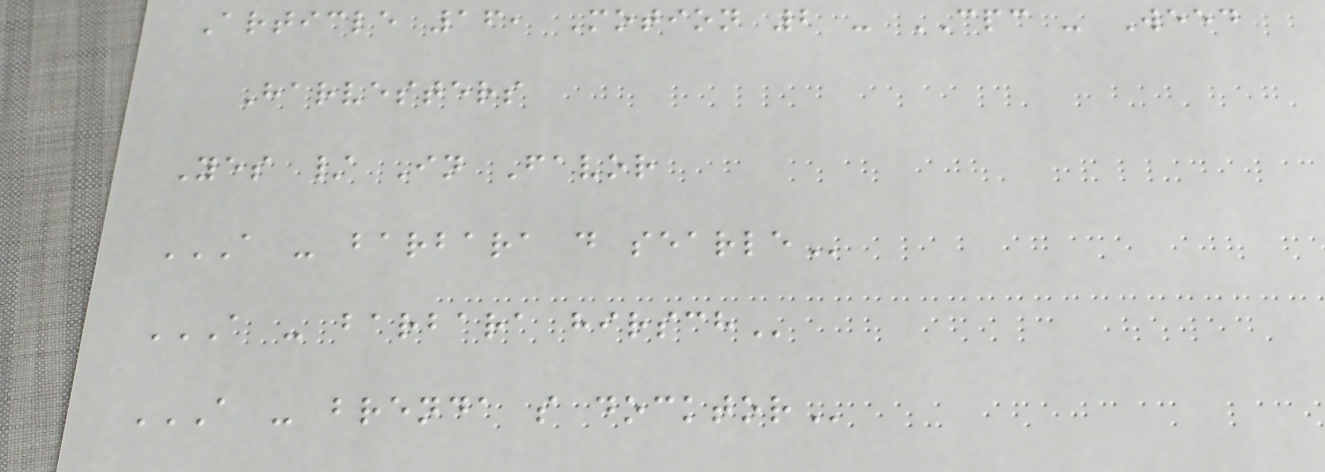Article 16, Motion 2 - CPC - Weed
Harvesters
Yes / In Favor
A - BARBARA D SEARLE
A - BARBARA HIRSCH
A - BRENDA S DOCKTOR
